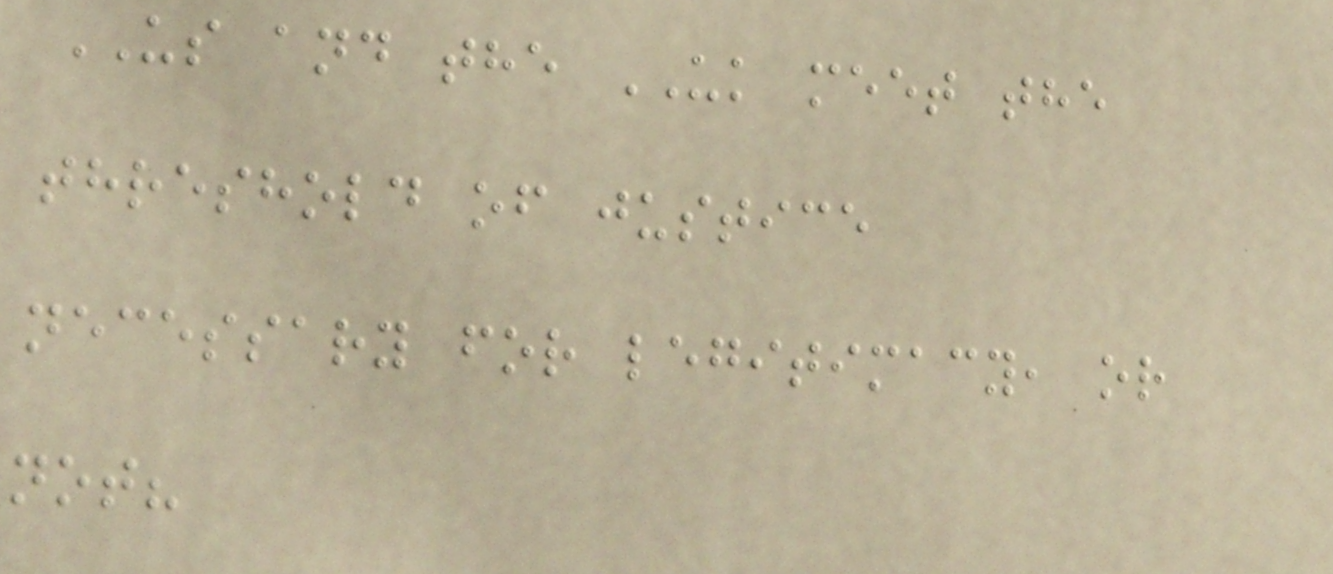US and the UK meet the
threshold of justice
necessary for legitimacy, or
not?
